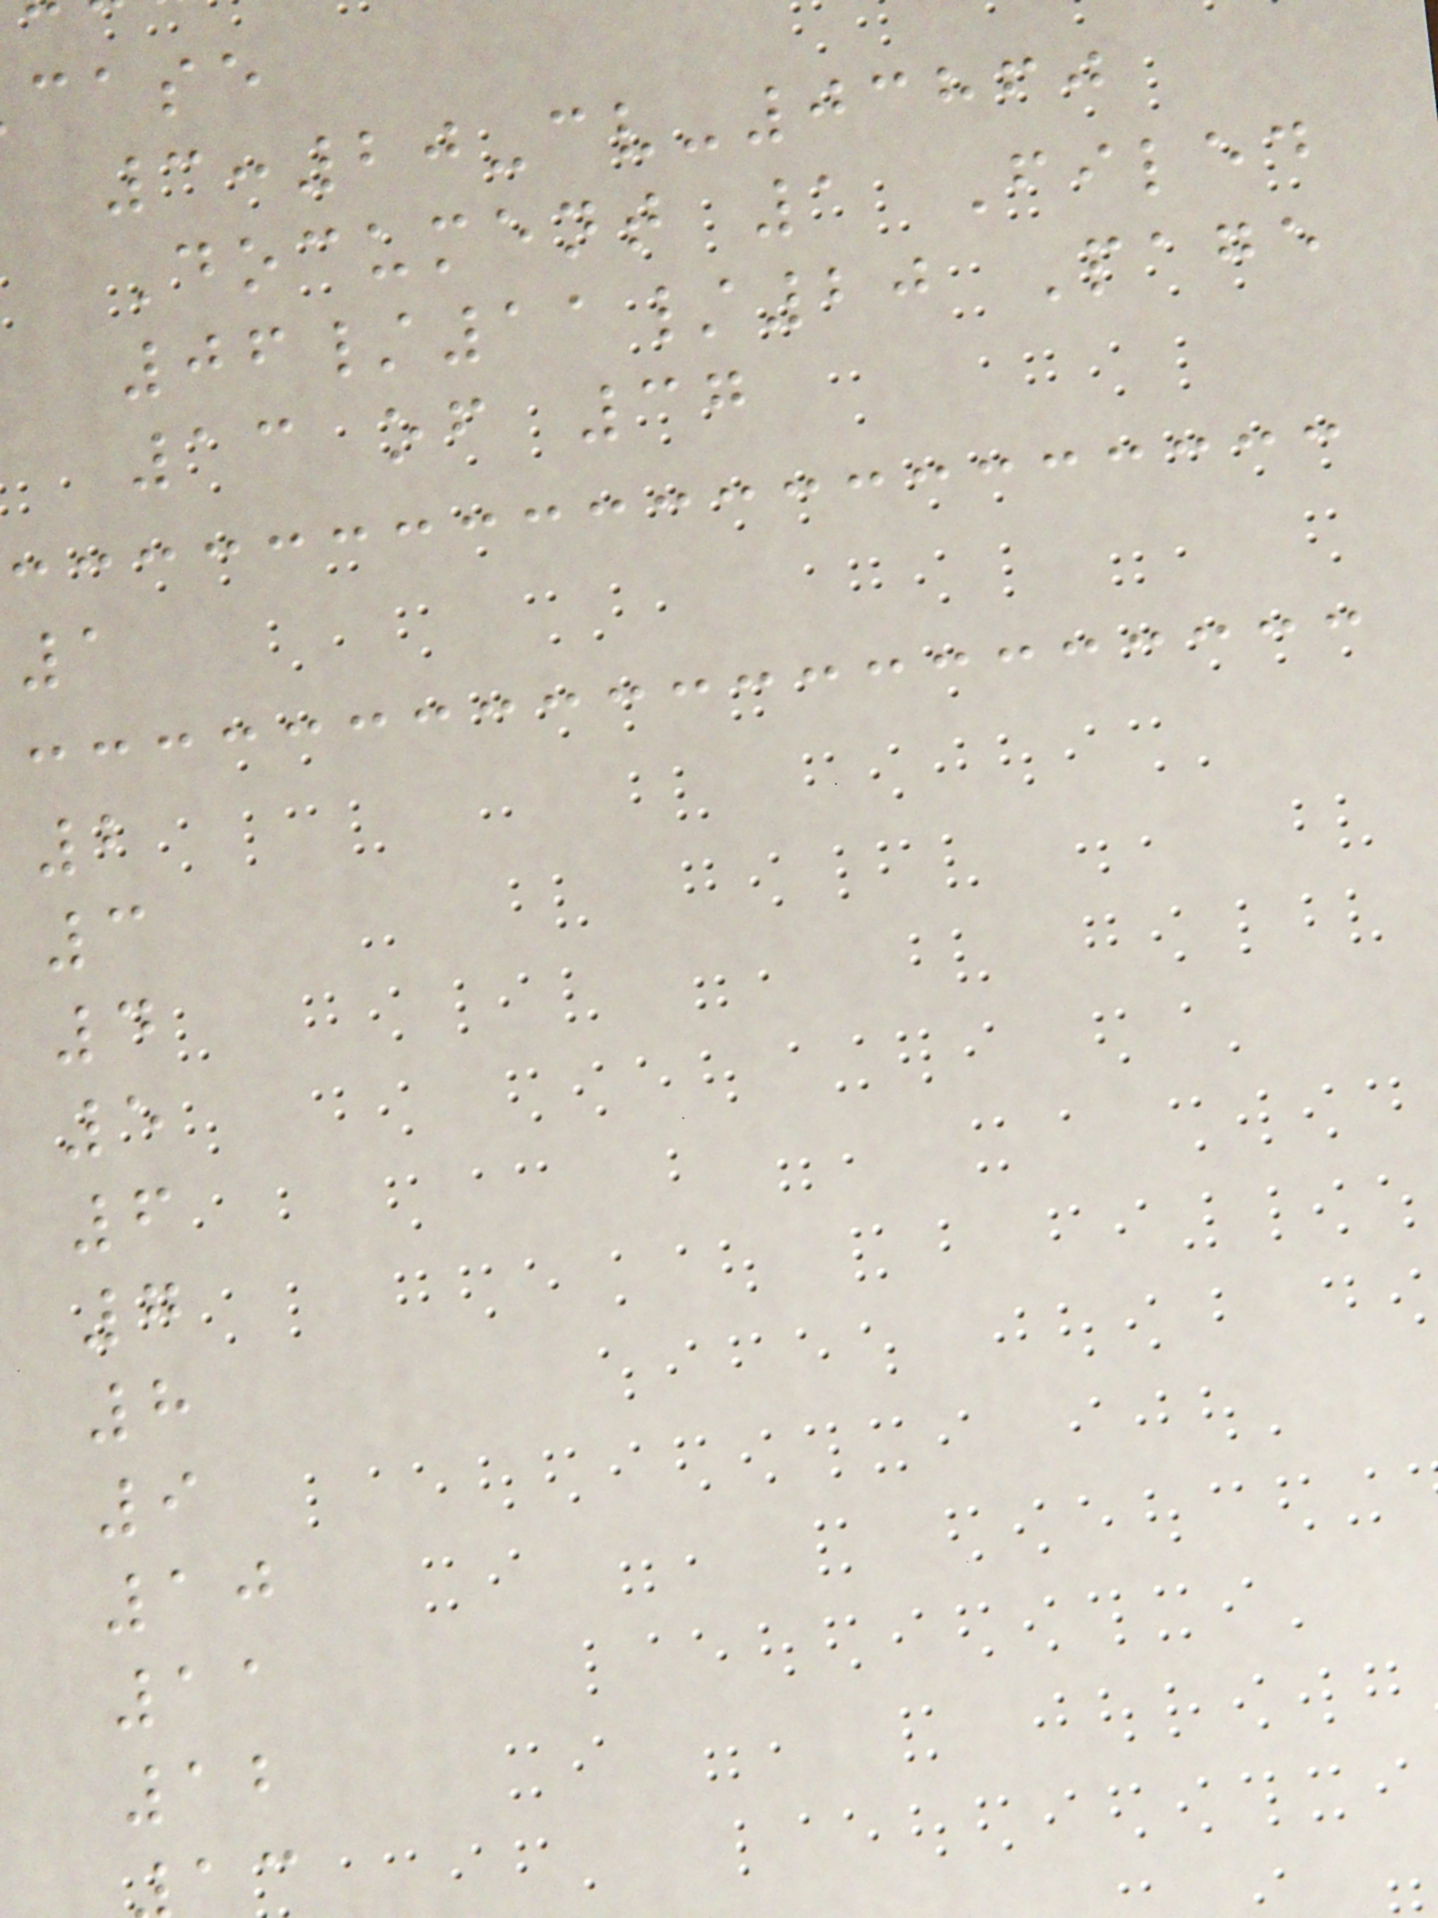case
3:20-cv-03860
Document 1 Filed
06/11/20 Page
13 of 37
1
2
3
4
5
6
7
8
9
10
11
12
